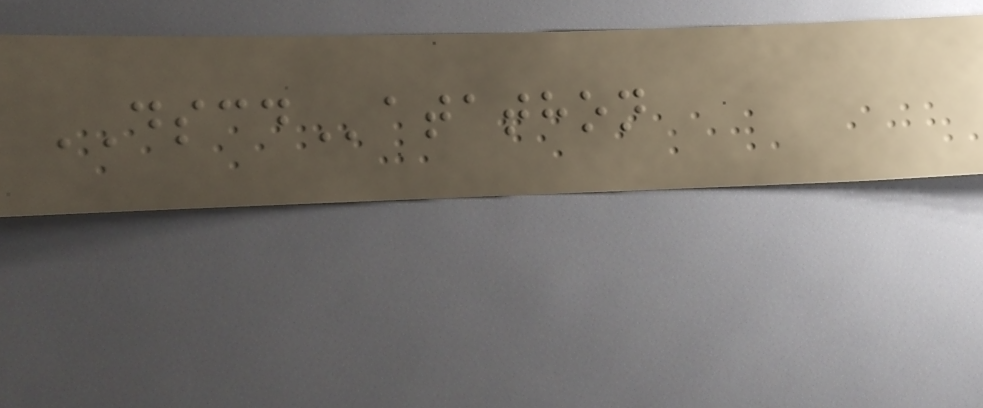DSCDatathon
